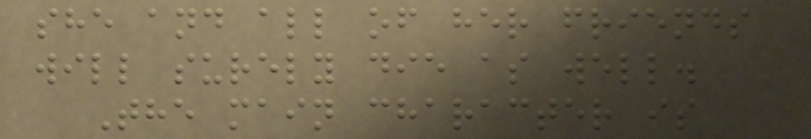she and all of her friends
will surely die as well.
The main character is
